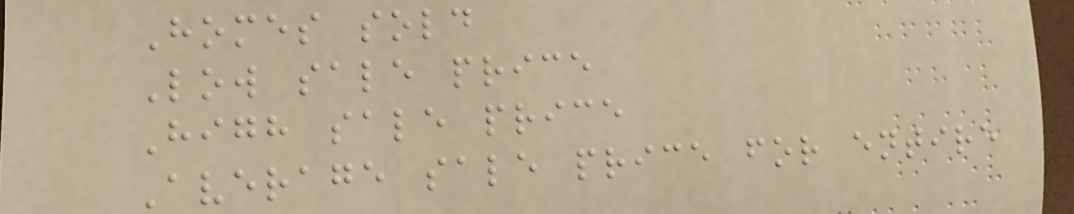Homes sold
Low sale price
High sale price
Average sale price for entire
